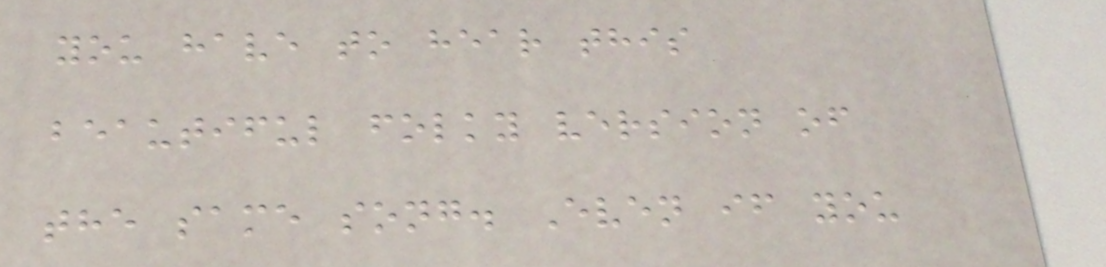you have to hear this
beautiful folky version of
the same song. Even if you
